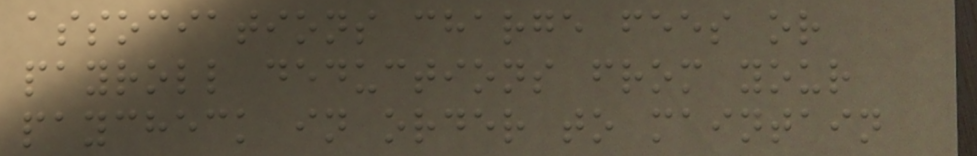associations charge fees or
payroll deductions from your
paycheck in order to maintain
